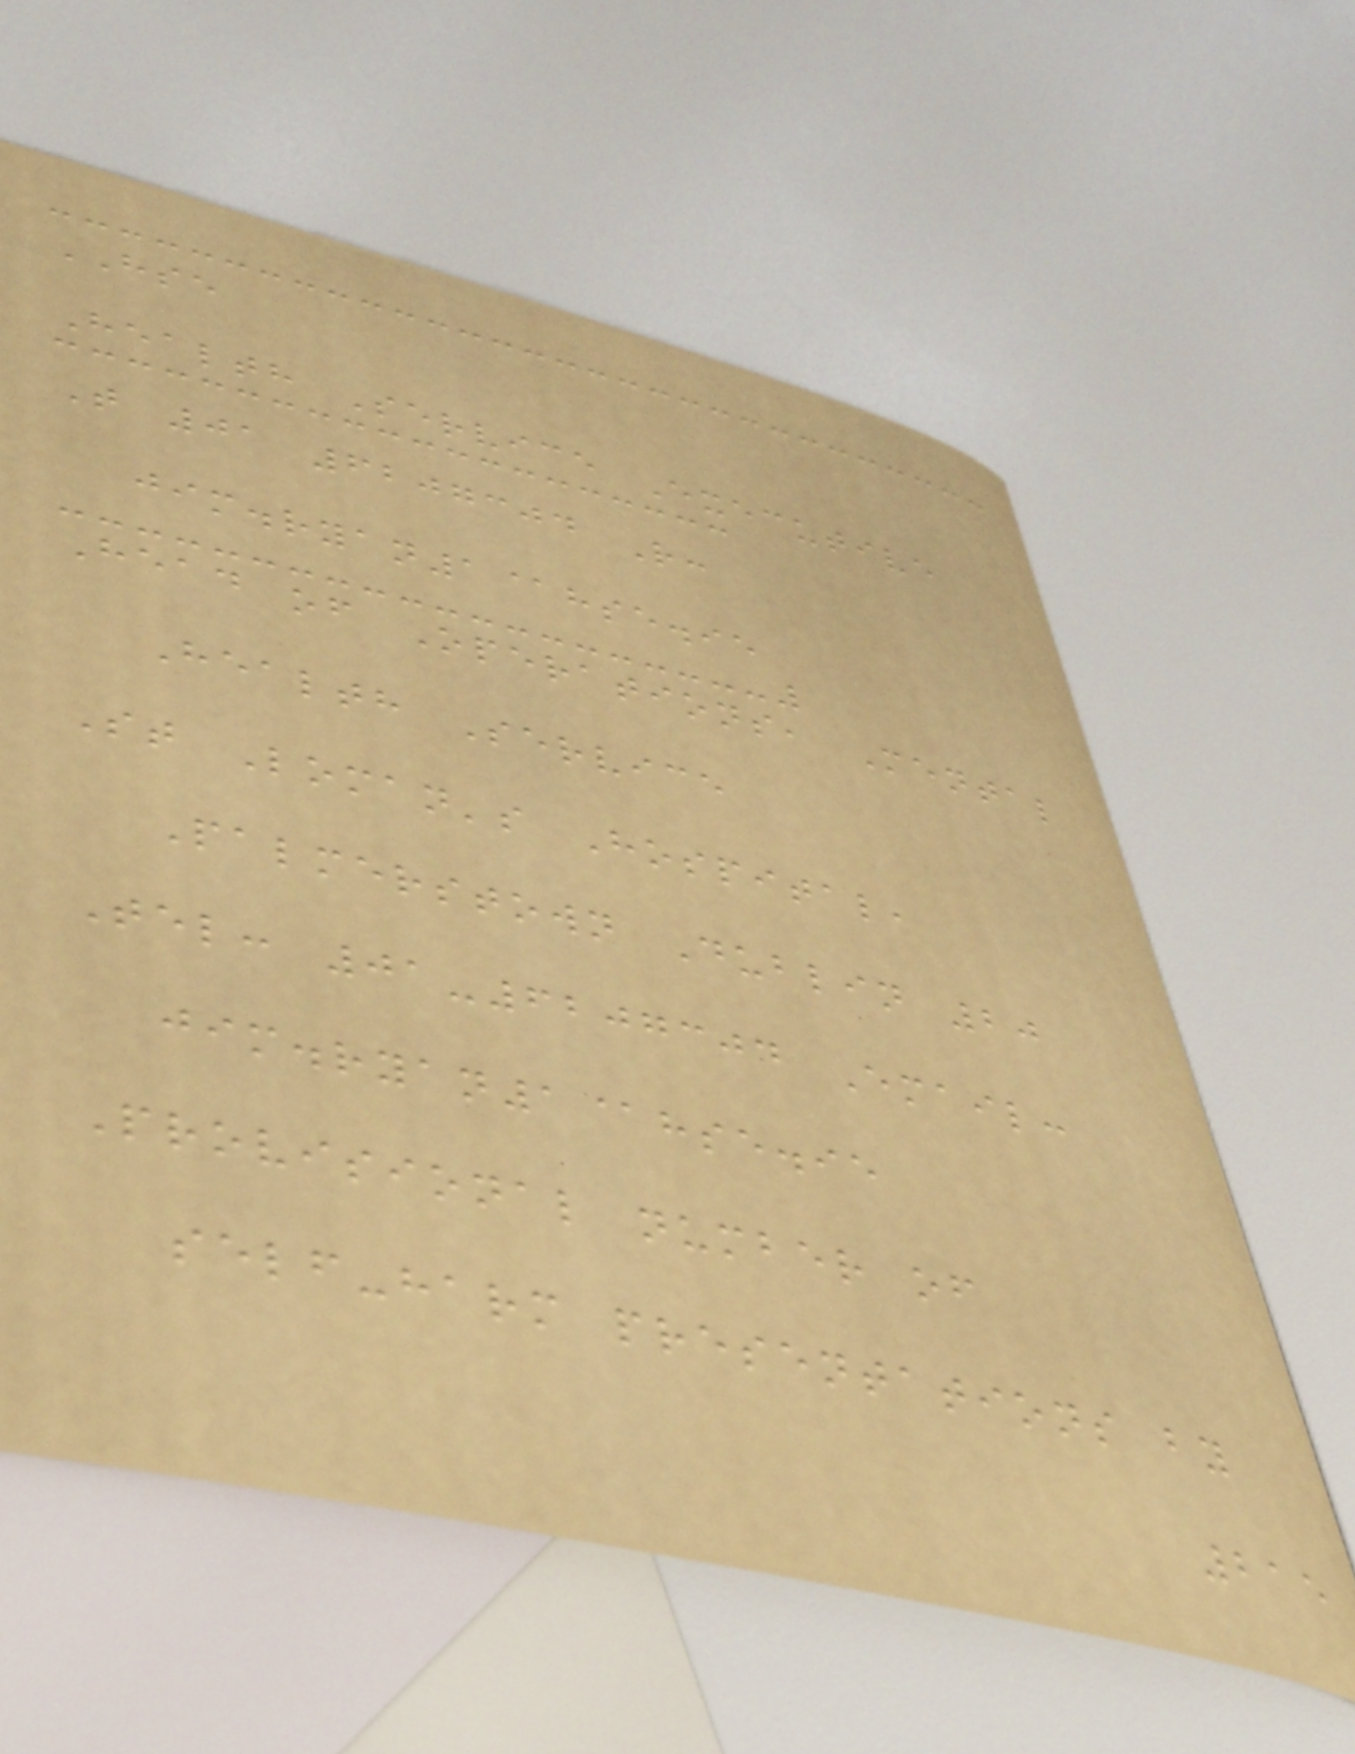HSE
Health Service Executive
T 01 6207304 R:
jim.ryan1@hse.ie
Head of Operations, Mental
Health Service
St Loman's Hospital,
Palmerstown Dublin 20
Tel: 01-6207304 Email:
jim.ryan1@hse.ie
Provisional number of
self-harm presentations by
215
